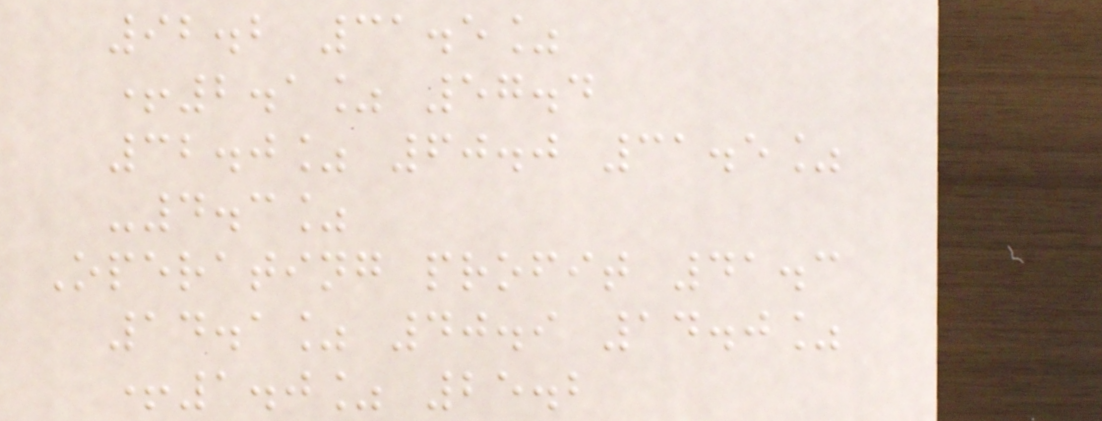92.2 31.5%
+2.1% 57.4
32.0% 60.0 31.5%
-4.3%
Operating profit 41.3
14.1% 40.9 14.0%
+1.0% 25.2
